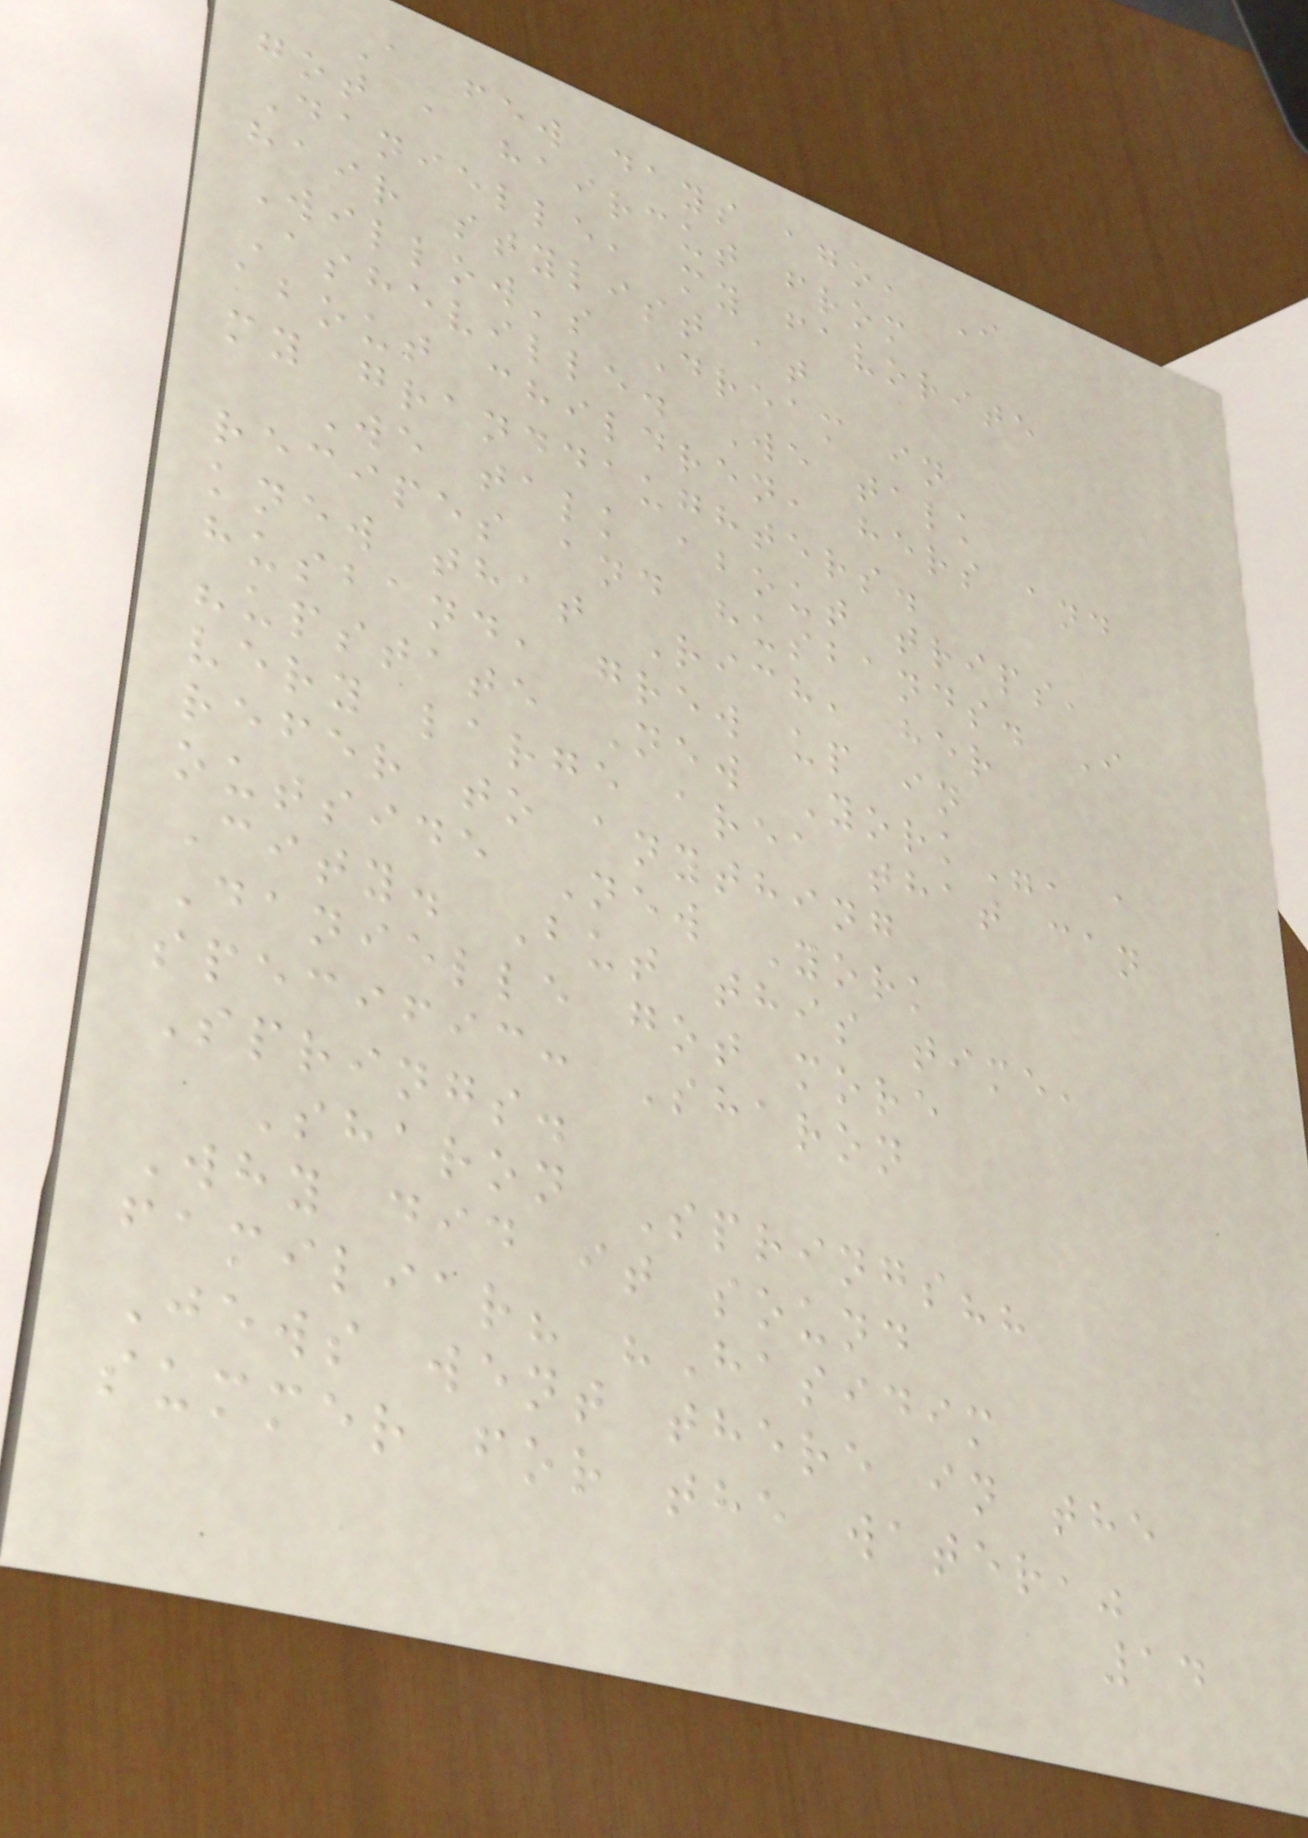A few days ago, I
got a haircut from
Danielle, my favorite
hair stylist at
Willow's Dream in
Asheville. We talk
about children, hers and
my granddaughters.
We talk about trips,
recipes and husbands. I
knew that Rich, her
husband, grew up in
"upstate New York", a
very large area that can
refer to anything
outside New York
City. But this time,
Danielle got more
specific: Sharon
Springs.
Sharon Springs??
Why did it sound
familiar? "Hasidim
Jews went there in the
summer for the water,"
14
